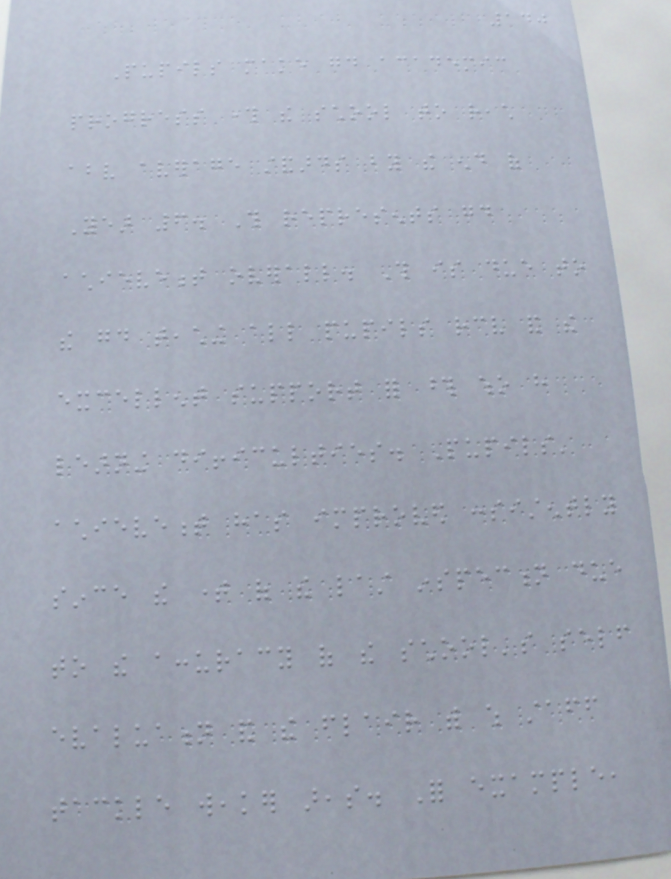140
Pupils make good academic
progress through the school to reach
above average standards by the end of
Year 6. This represents good
achievement overall. This is due to
the good teaching all pupils receive and the
excellent support for those who have
learning difficulties. Pupils'
achievement has improved consistently
since the time of the last inspection due
to the accuracy of the school's self
evaluation and the flair with which staff
tackle weaker areas. For example,
